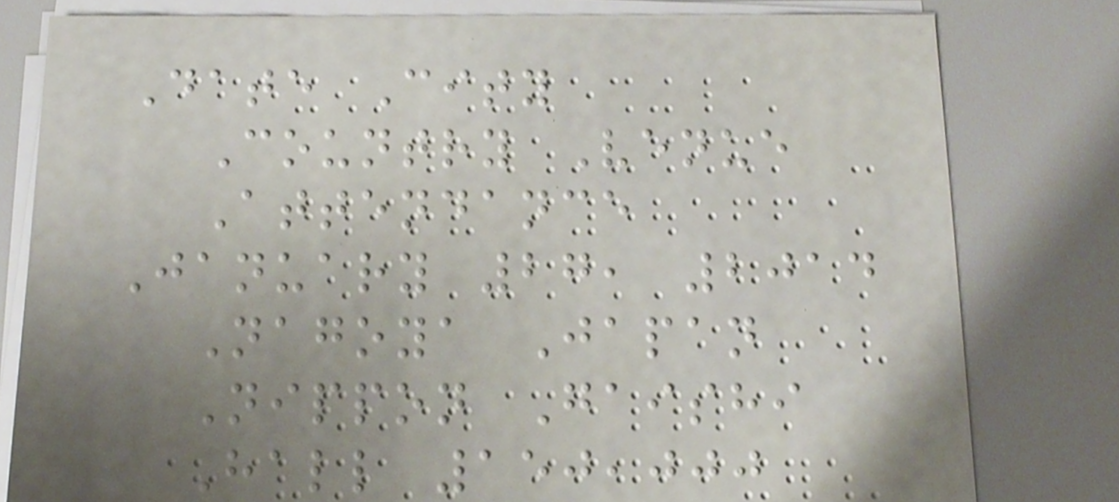Date City
Country Venue
Attendance
January 27, 2014
Nagoya Japan
Nippon Gaishi
Hall 150,000
